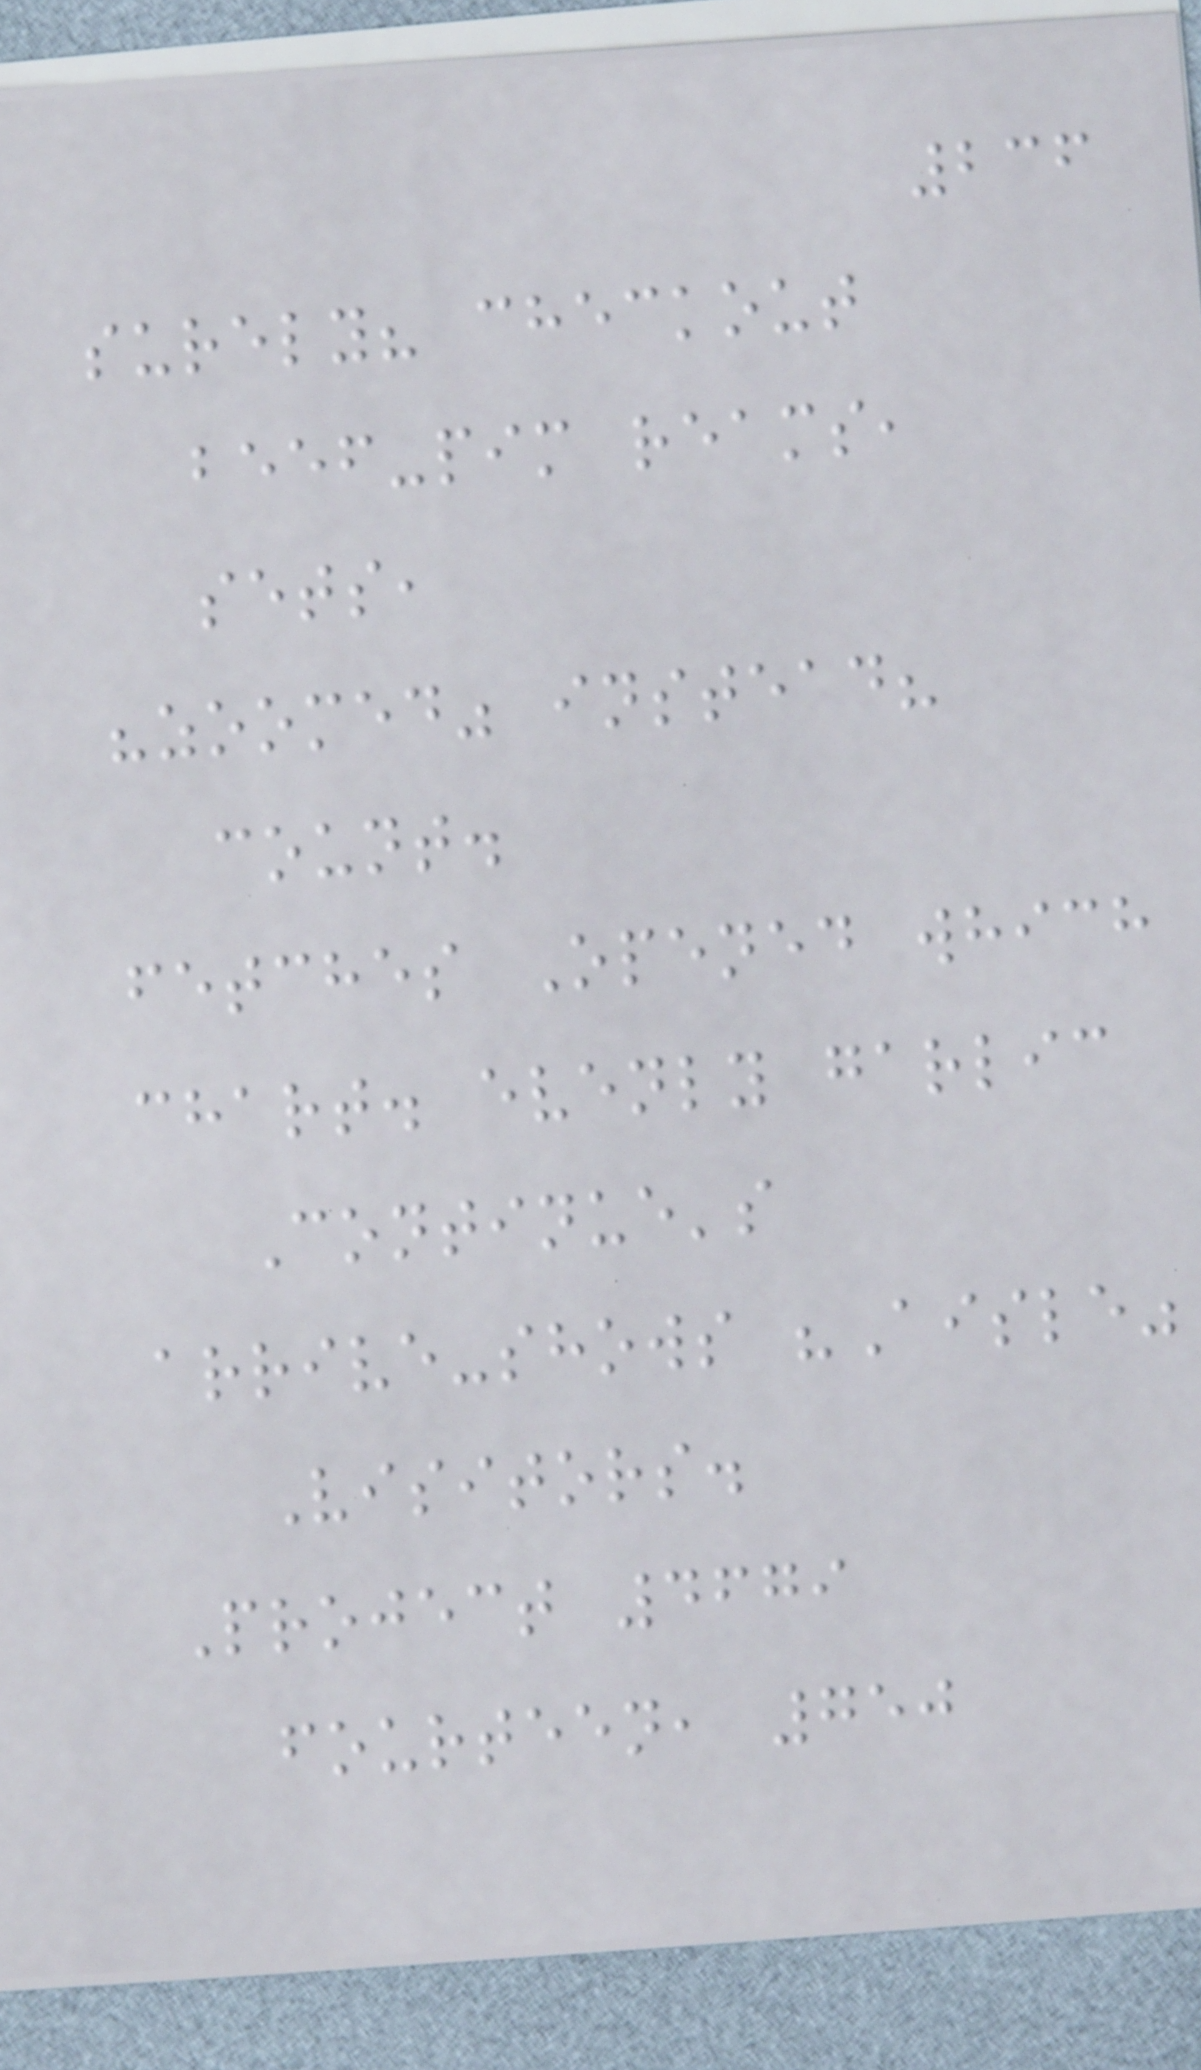236
surely? checkout
beef-pim reams,
sets,
"zoomed" instead?
count.
fetches Opened which
chart. evenly garlic
Continue's
arrive-shows "Aisle"
Visitors.
Project 4679
fourteen, 750
